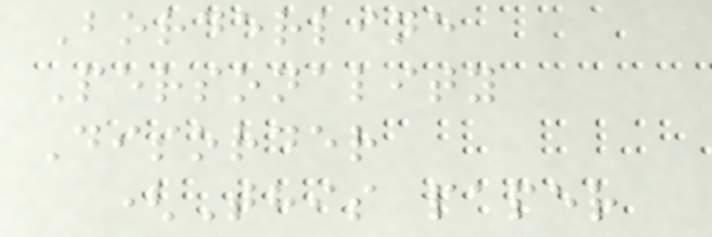Borderline
Personality
Disorder
(This paper
